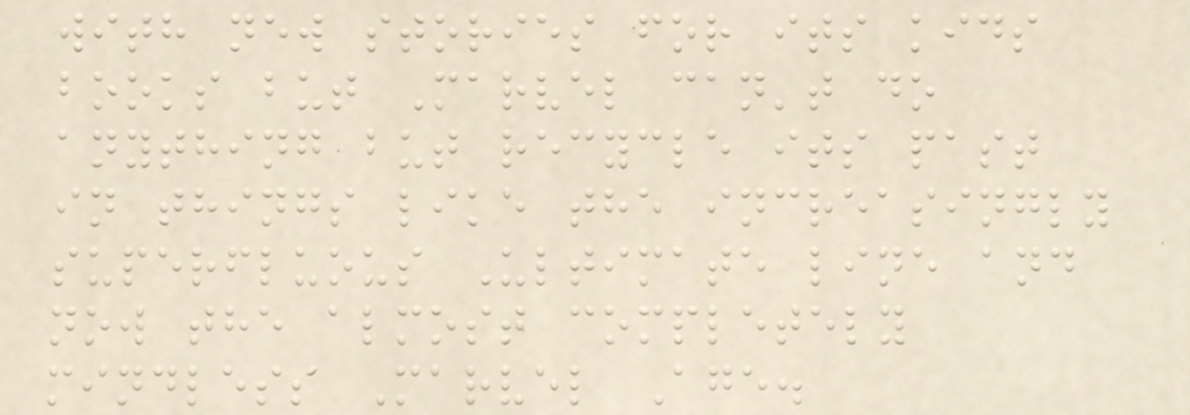with new stories for its kids
books but Marvel can't do
anything but recycle its past
in things like the increasingly
superfluous Ultimate line and
now the almost completely
mindless Marvel Age.
